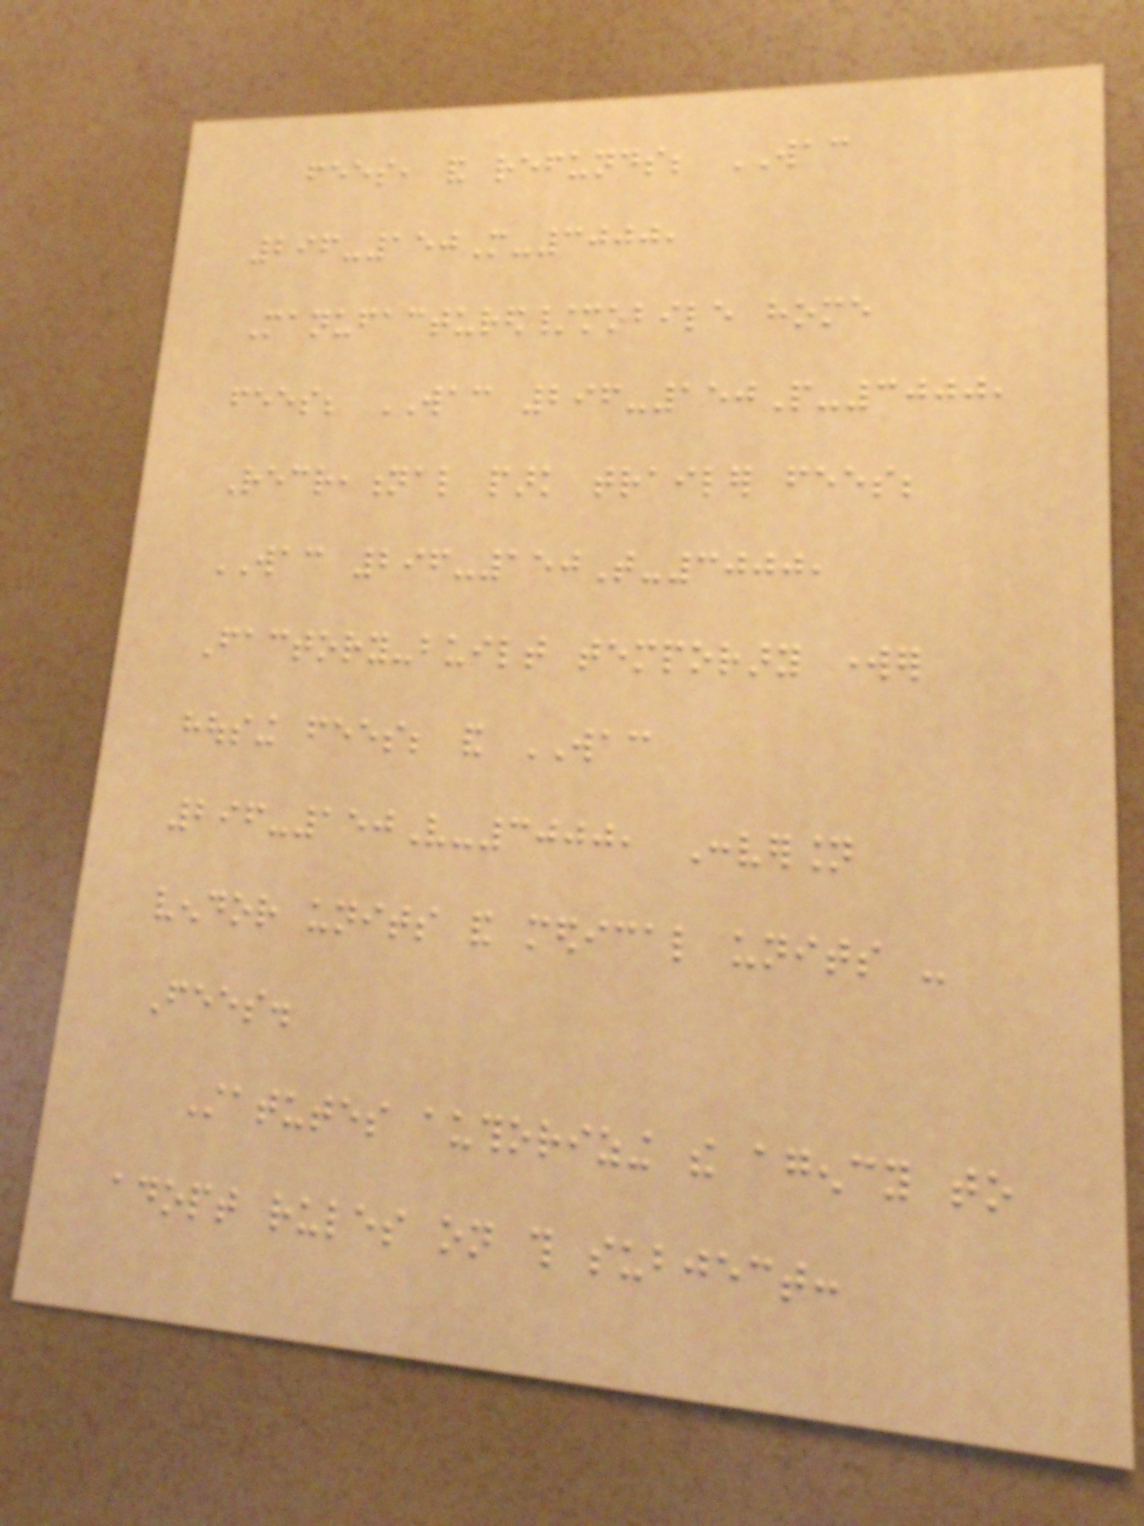fees, and refunds; WAC
296-150M-3000,
Manufactured/mobile home
fees; WAC 296-150P-3000,
Recreational park trailer fees;
WAC 296-150T-3000,
Factory-built temporary worker
housing fees; and WAC
296-150V-3000, Conversion
vendor units and medical units -
Fees.
Statutes authorizing the agency to
adopt rules on this subject:
